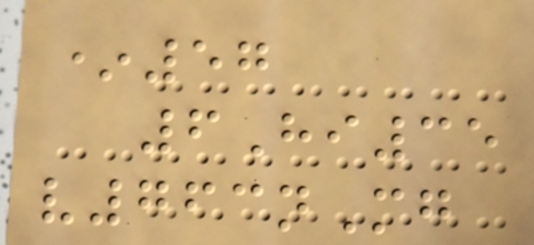*57
6Hi35
v763nMg
